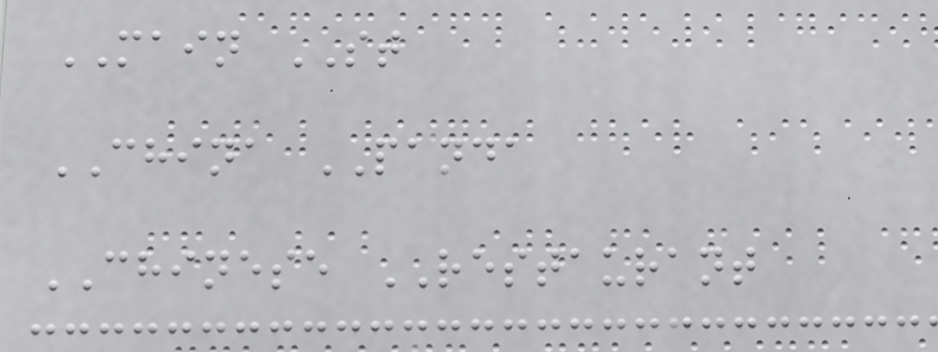MAIN ST
CHINA PANDA
CHINESE RESTAURANT
